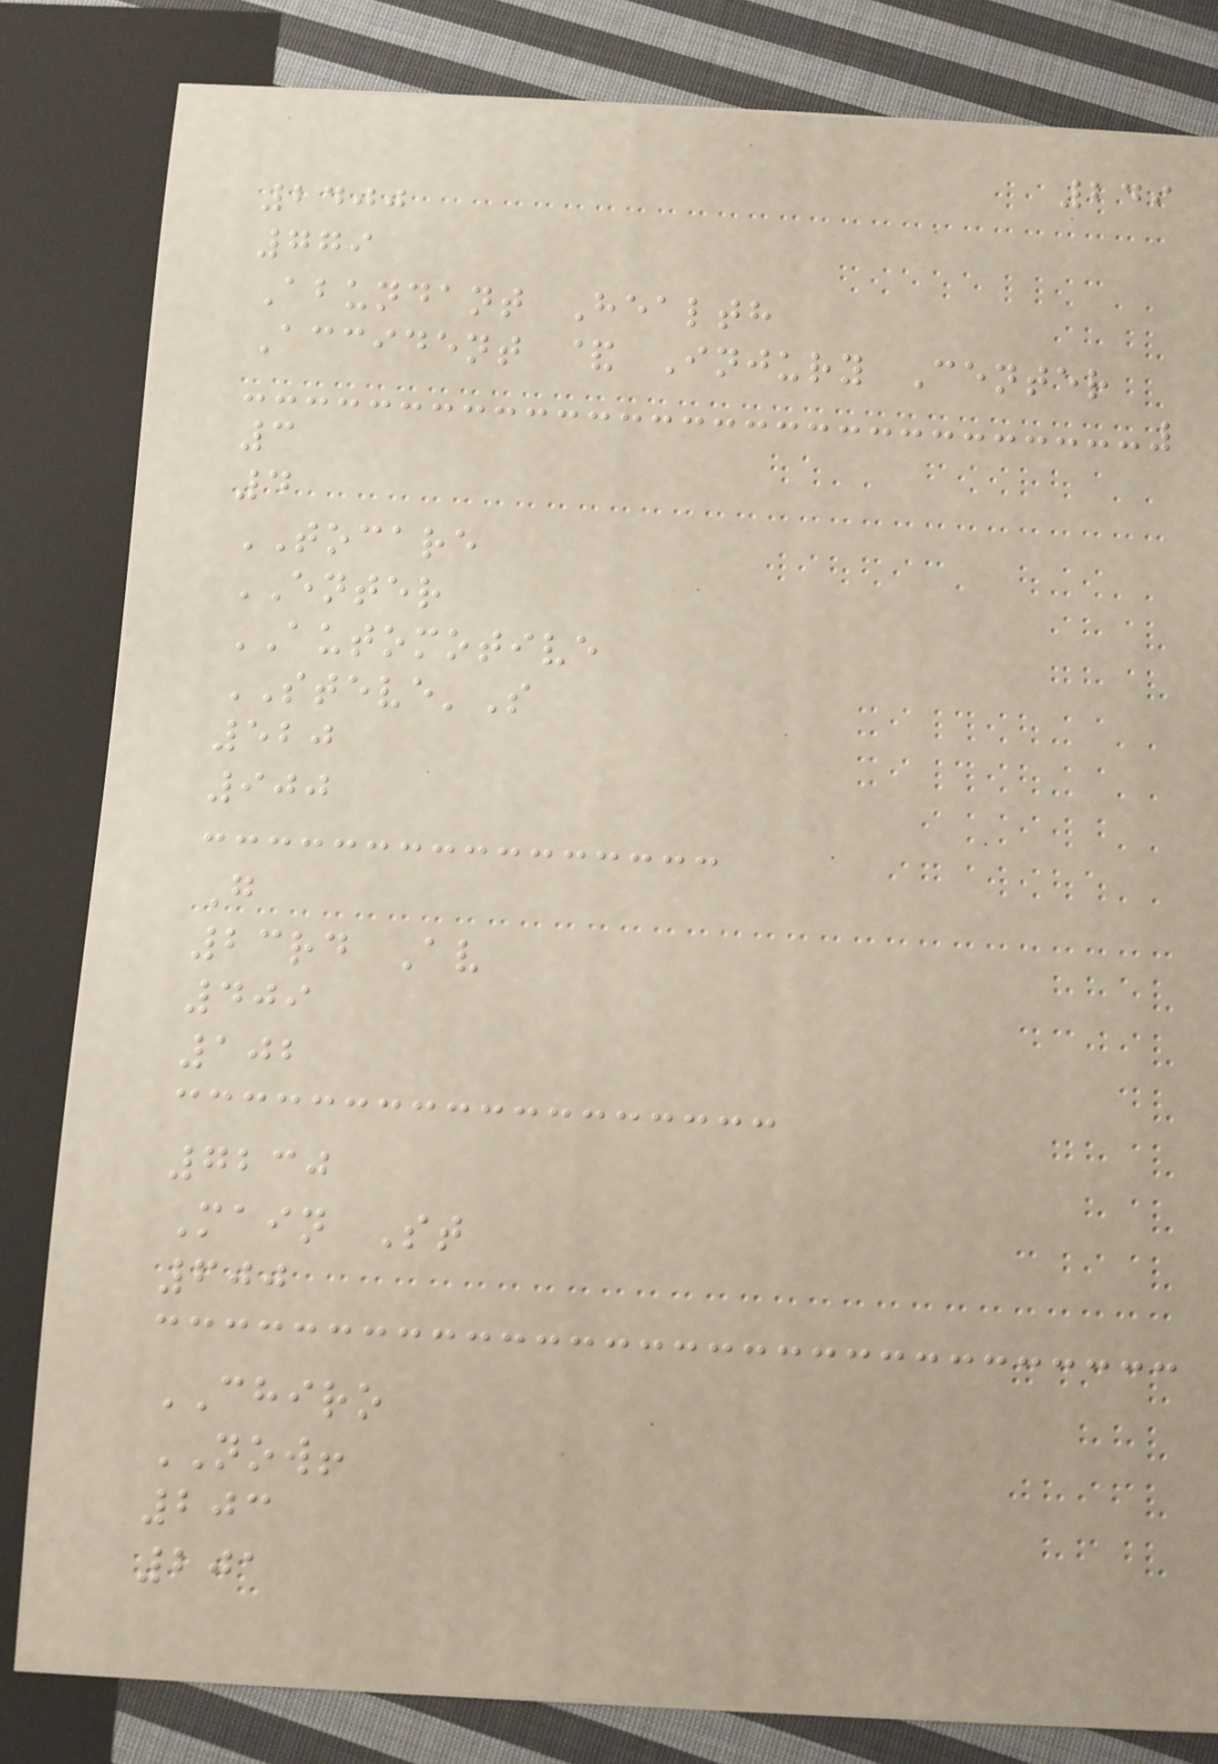249
2400
779
Abundant Health
Accident & Injury Center
3
4
TOCARE
ENTER
AUTOMOTIVE
STEVE'S
520
900
G
23rd Av
409
102
7230
Main St
600
CHIRO
NOW!
203
201
